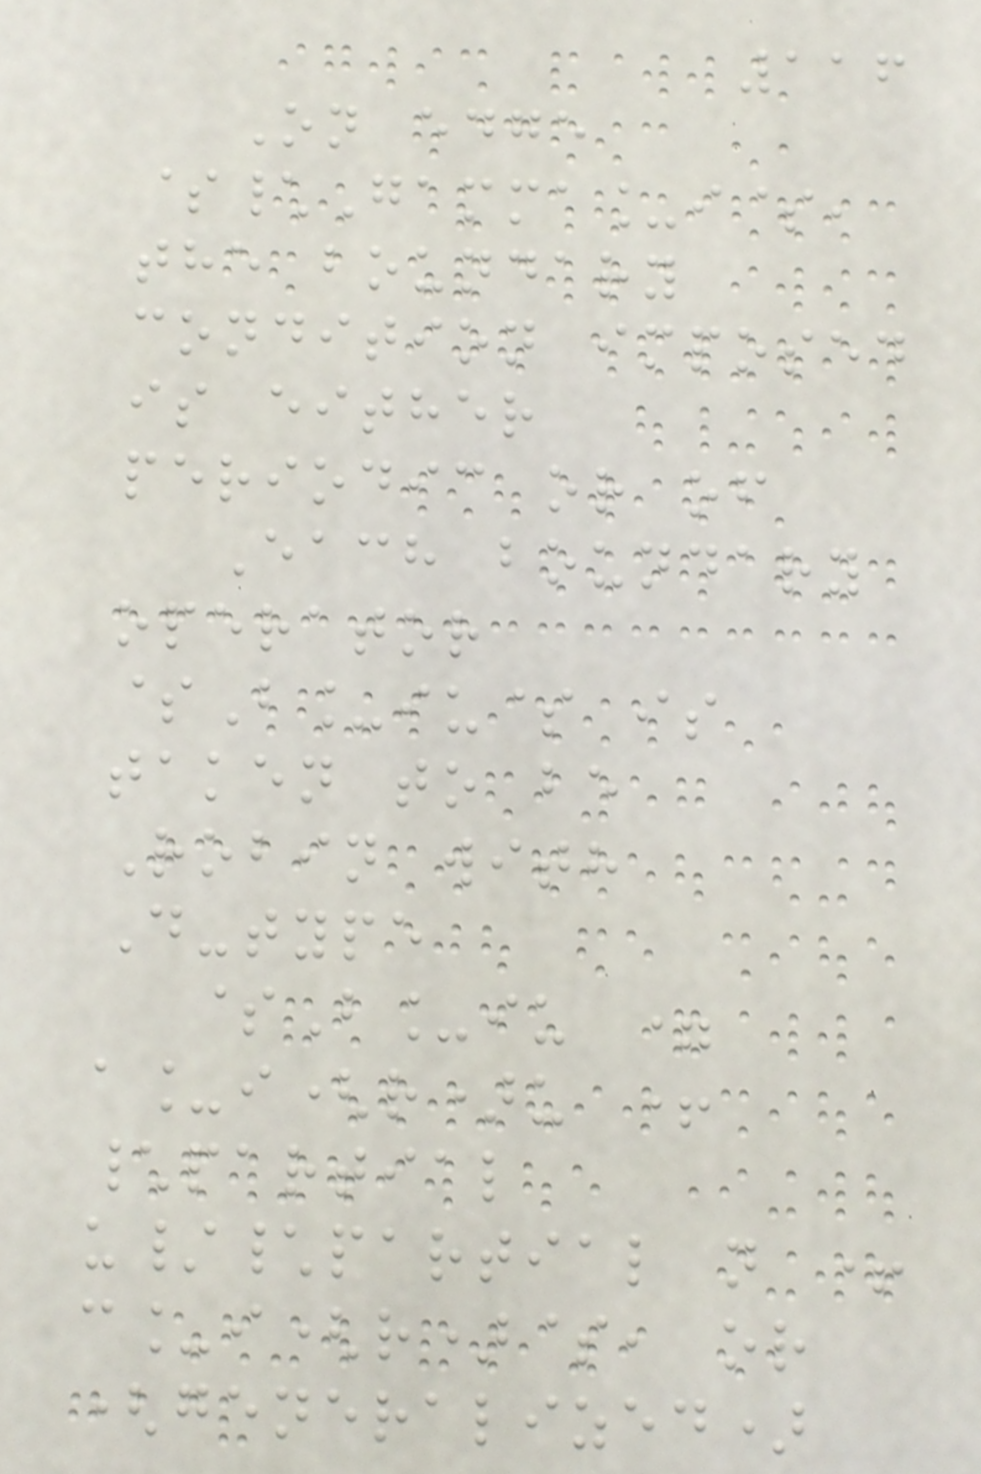116
On edge
$\Gamma_i$,
the boundary
condition imposed
is either
periodic or of
Each boundary
operator
$B_iu$ is
taken to be
Robin with
D-type
$B_iu =
a_i(r)u +
\partial
u/\partial n +
c_i(r)$, or
(generalized)
